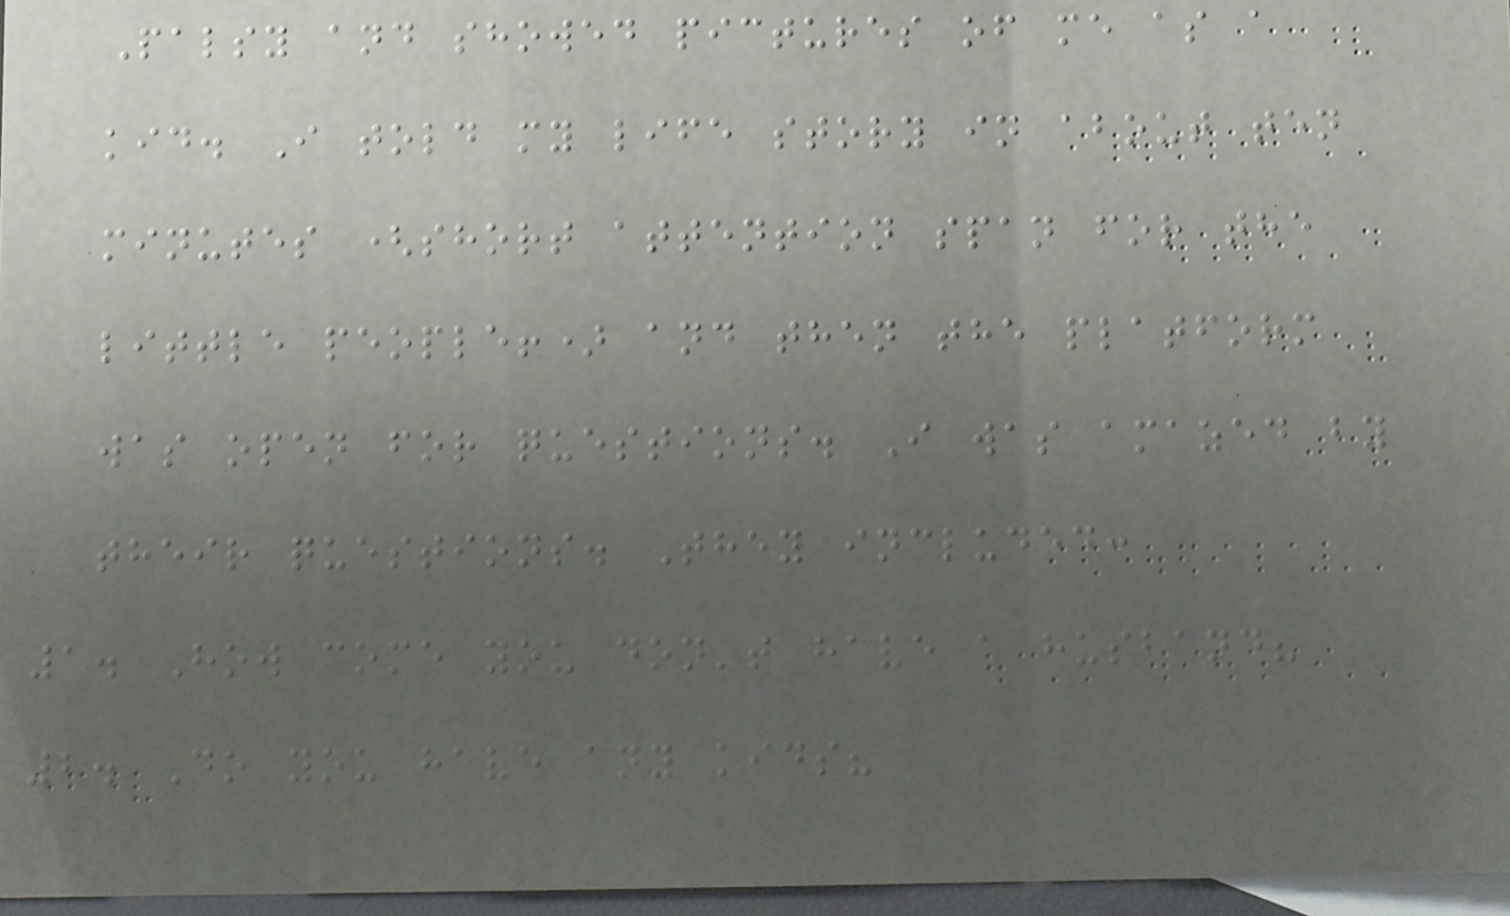Palsy and showed pictures of me as a
kid. I told my life story in about ten
minutes (short attention span for the
little people!) and then the platform
was open for questions. I was amazed by
their questions. They included:
1. How come you don't have a husband?
2. Do you have any kids?
